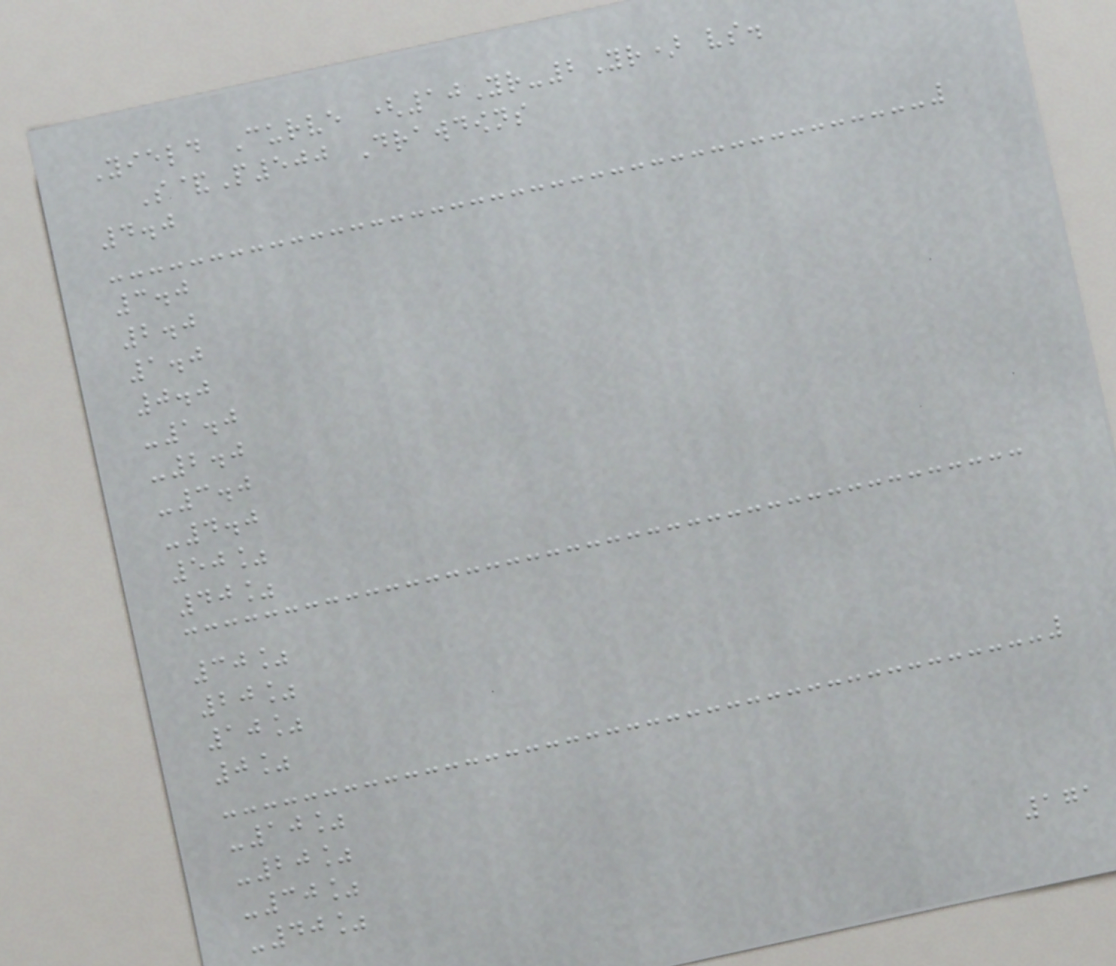Yield Curve (10Yr-2Yr) vs.
S&P500 Drawdowns
4.0
3.0
2.0
1.0
0.0
-1.0
-2.0
-3.0
-4.0
50%
40%
30%
20%
10%
0%
-10%
-20%
-30%
-40%
171
